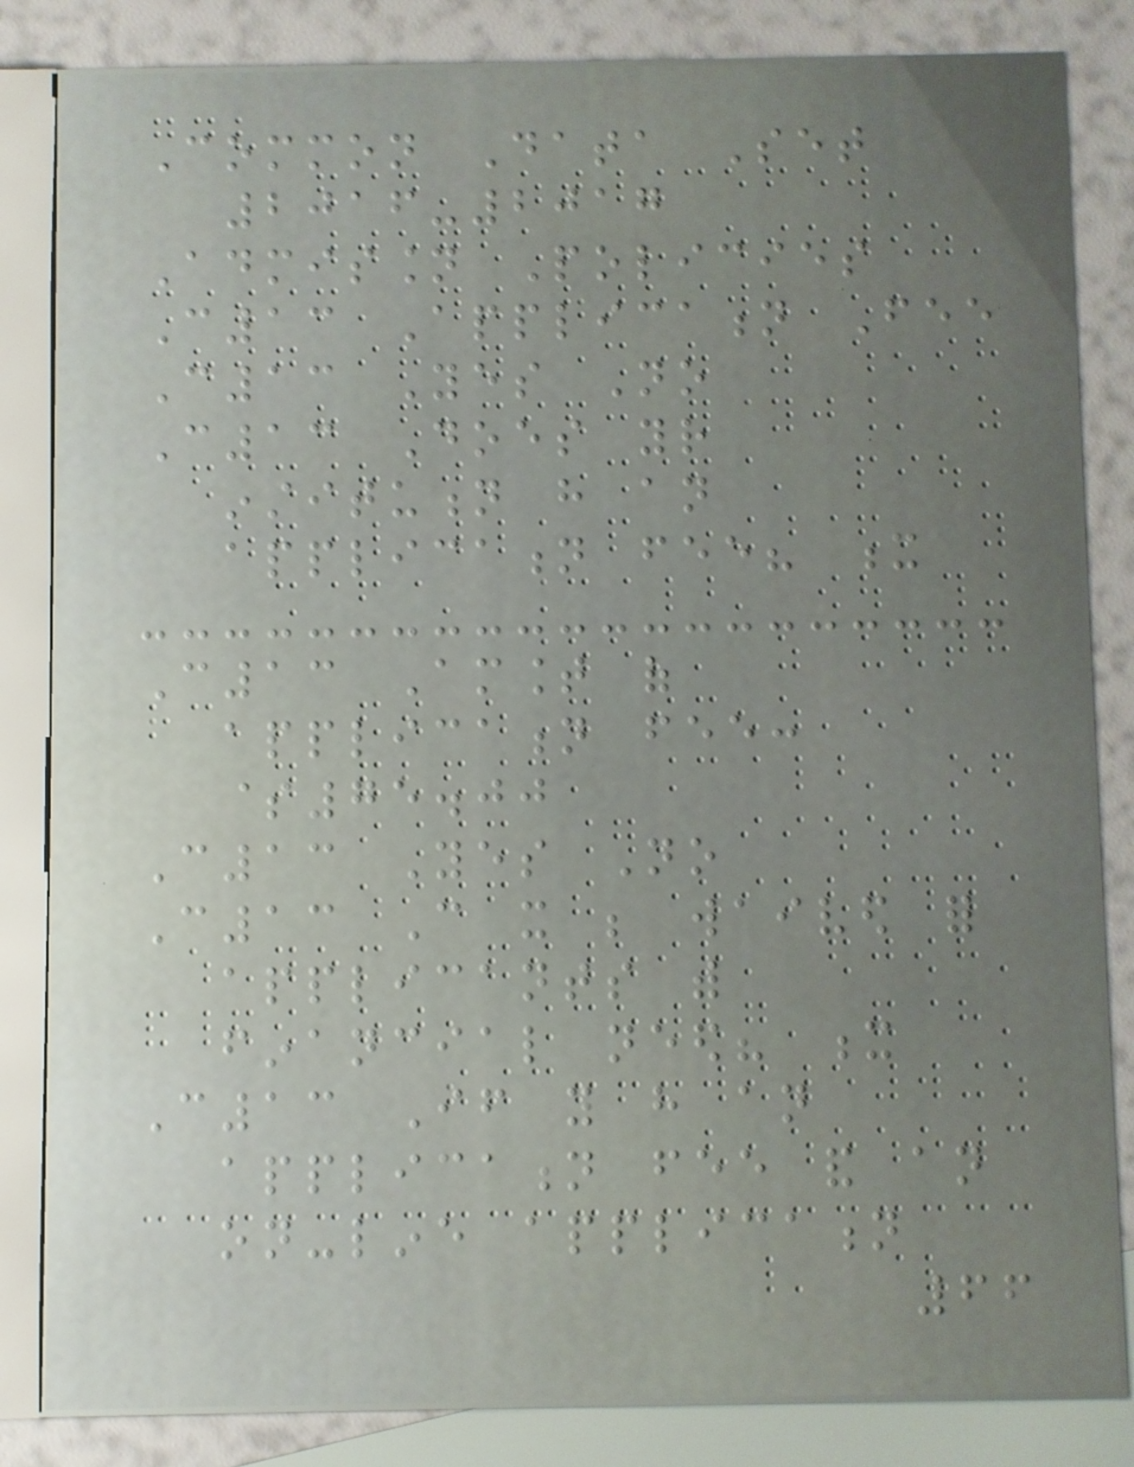Common Data Set
2016-2017
Admission Policies
C13 Application Fee
C13 Yes No
C13 Does your
institution have an
application fee? x
C13 Amount of
application fee:
$75.00
C13 Yes No
C13 Can it be waived for
applicants with
financial need? x
C13 If you have an
application fee and an
on-line application
66
